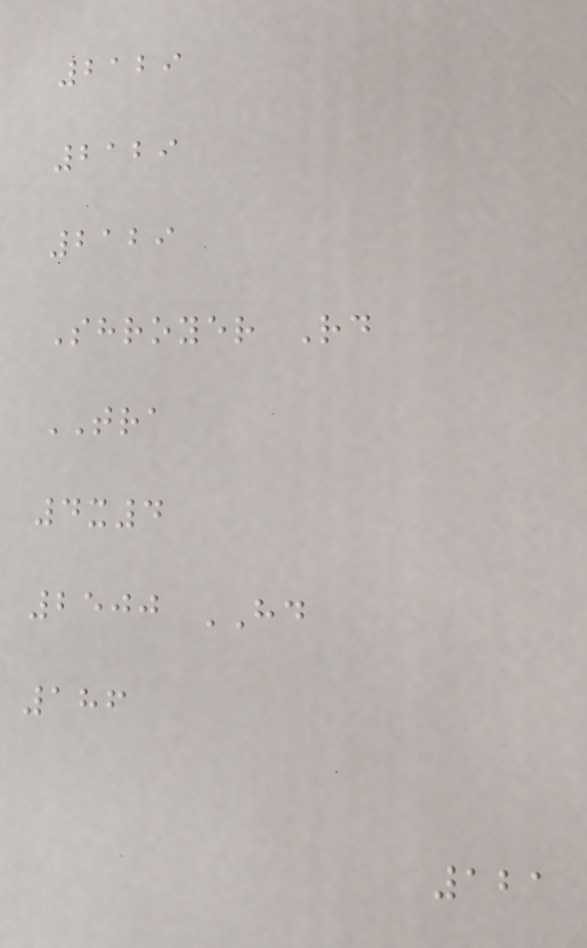2129
2129
2129
Shroyer Rd
TRA
4x4
2500 HD
186
121
